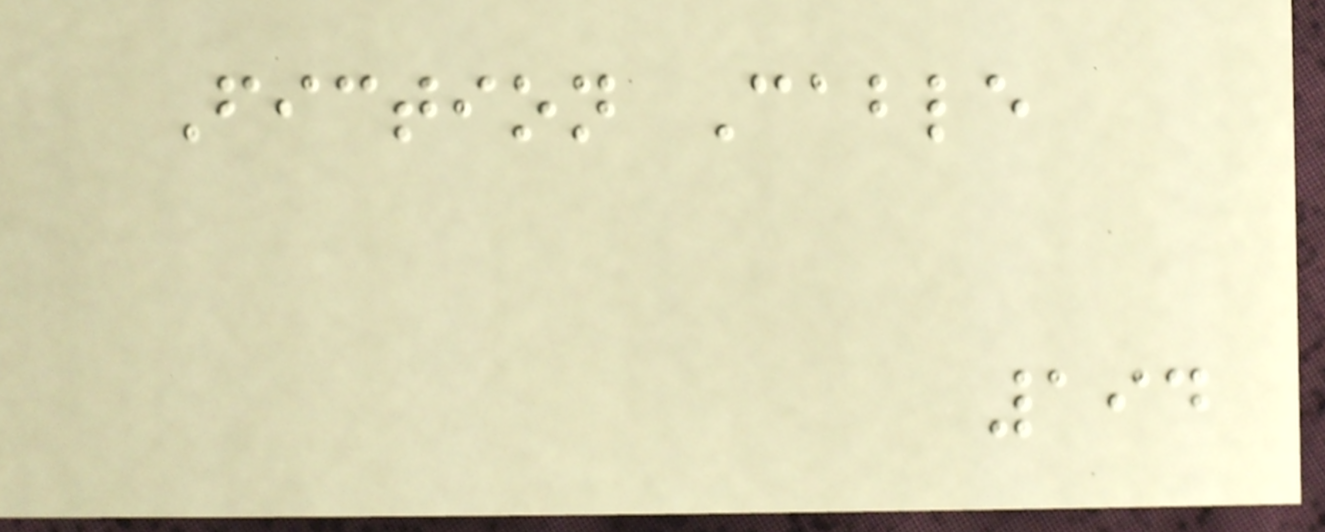Fiction Cable
194
